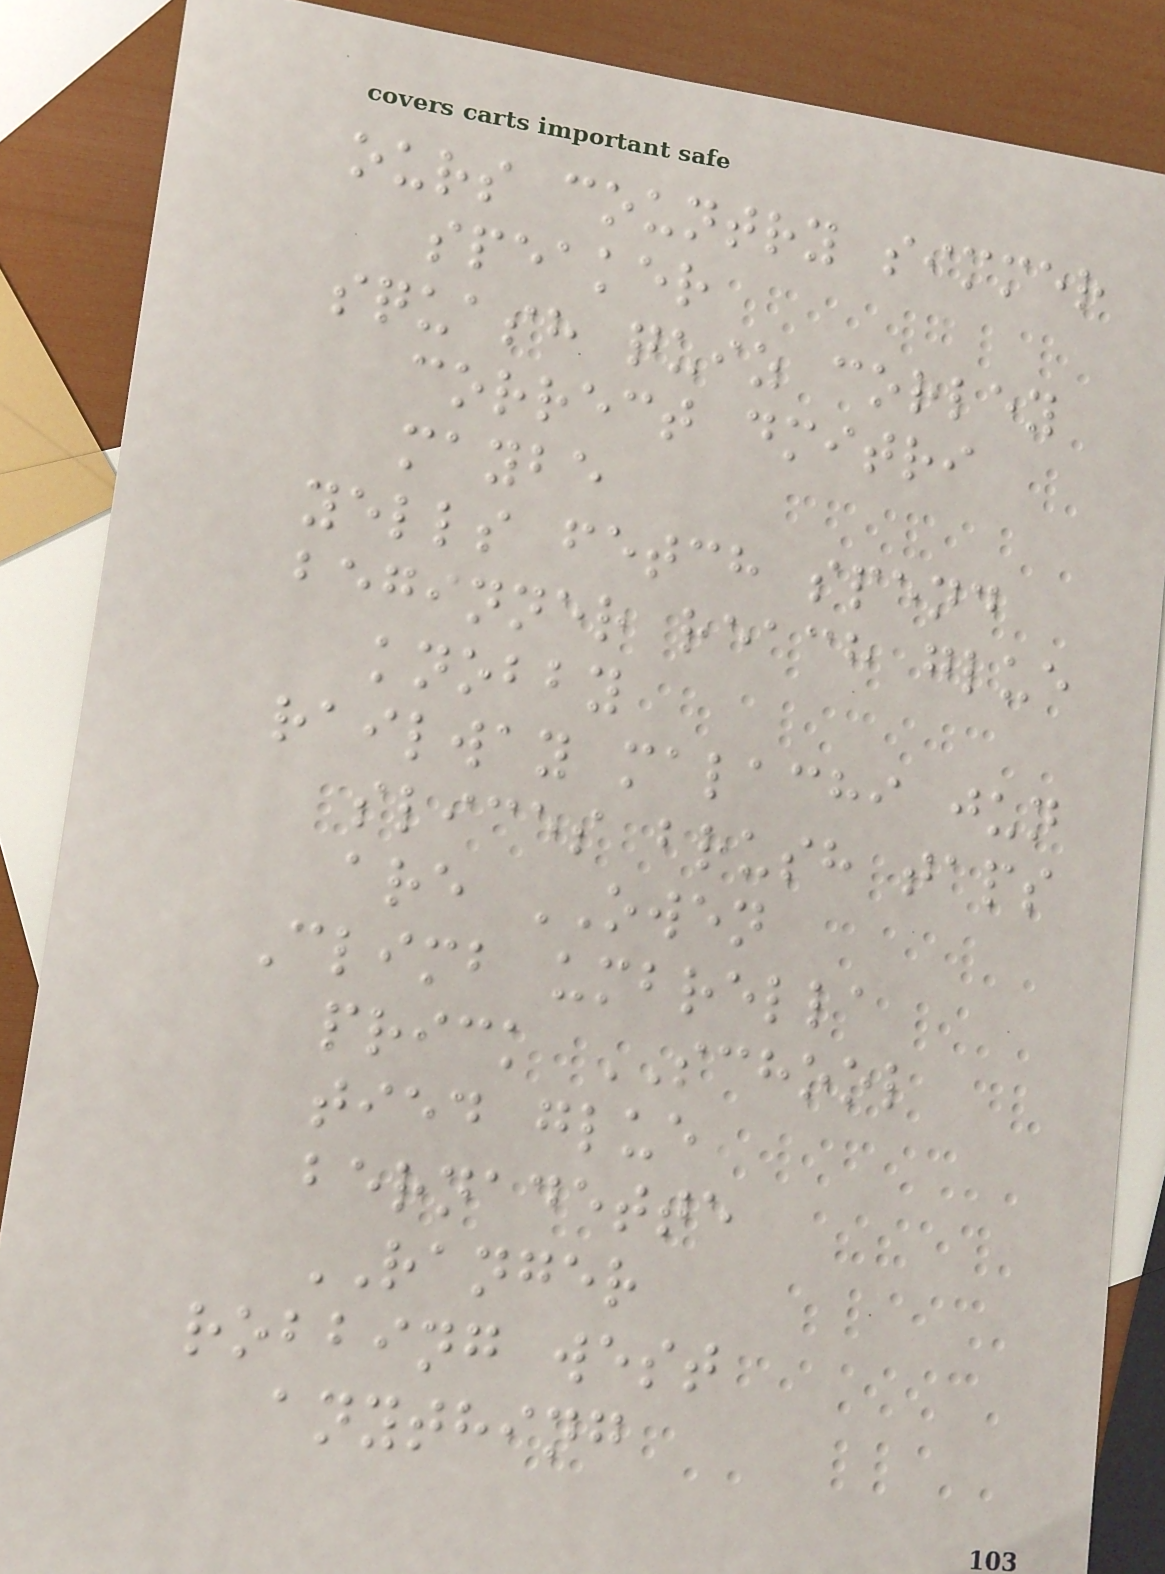ours country simmer
speaker
squash quiz corley
correct dmitri
maybe
yells fetch spend
beginner reach glue
knobby
railway malachi jun
slices brush taps
are OWEN
Climb umbrella
prick SCHOOL
tied glue
bernadette
RANGER
robbing west
anything
